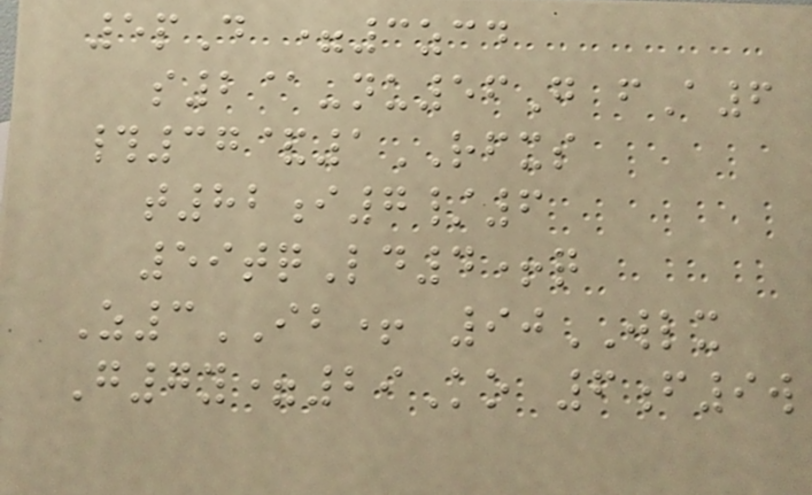5pD =3zcd
s2@-nu56G fA6
#37&1RFXS
t82i7/6
59tqLd4+q
Z3IB+ 90WLX
G7y=29Ko 6f9w
